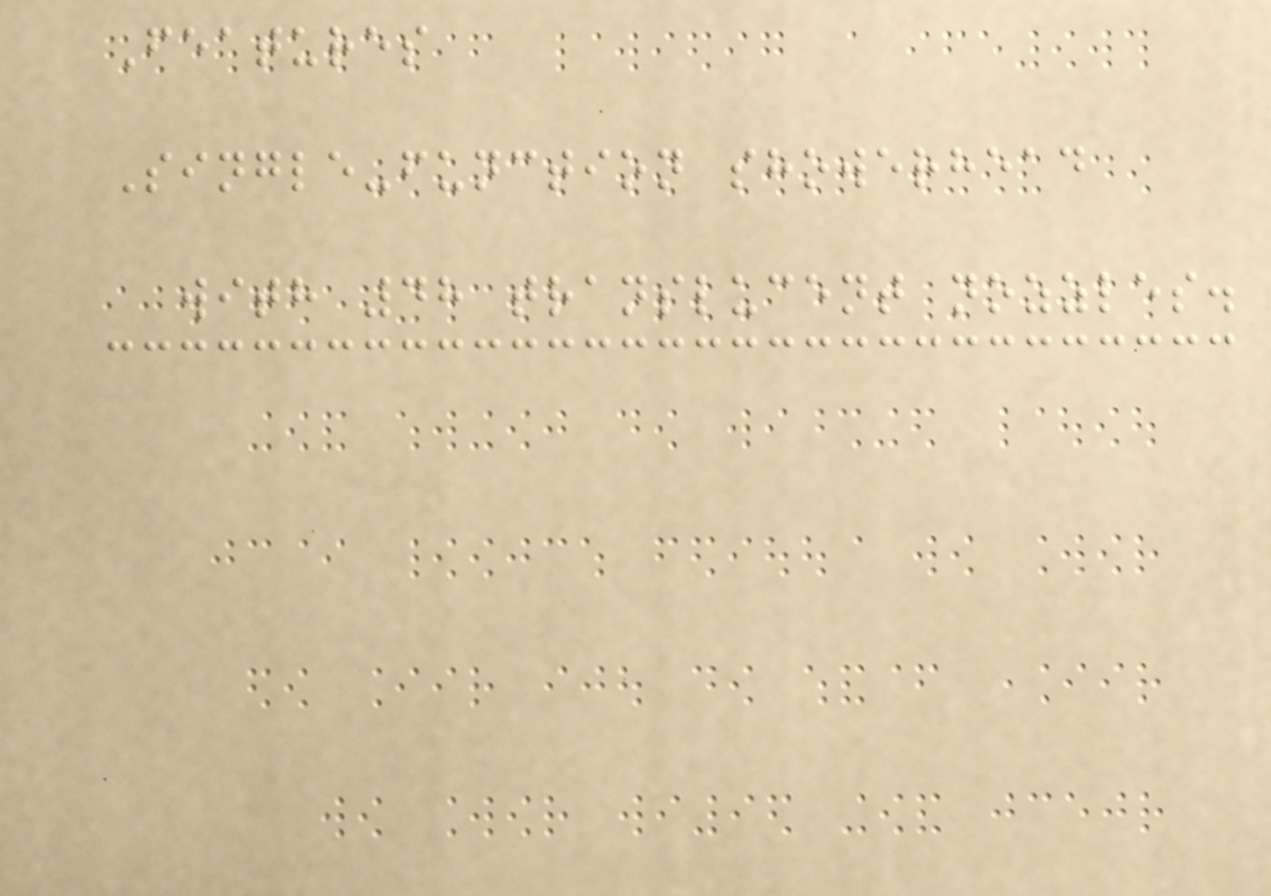Features
Single-function showerhead
with 48 translucent nozzles.
